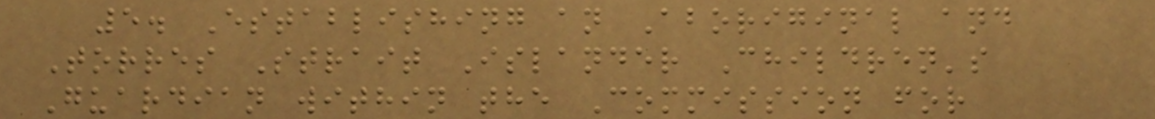5. Establishing an Aboriginal and
Torres Strait Islander Children's
Guardian within the Commission for
